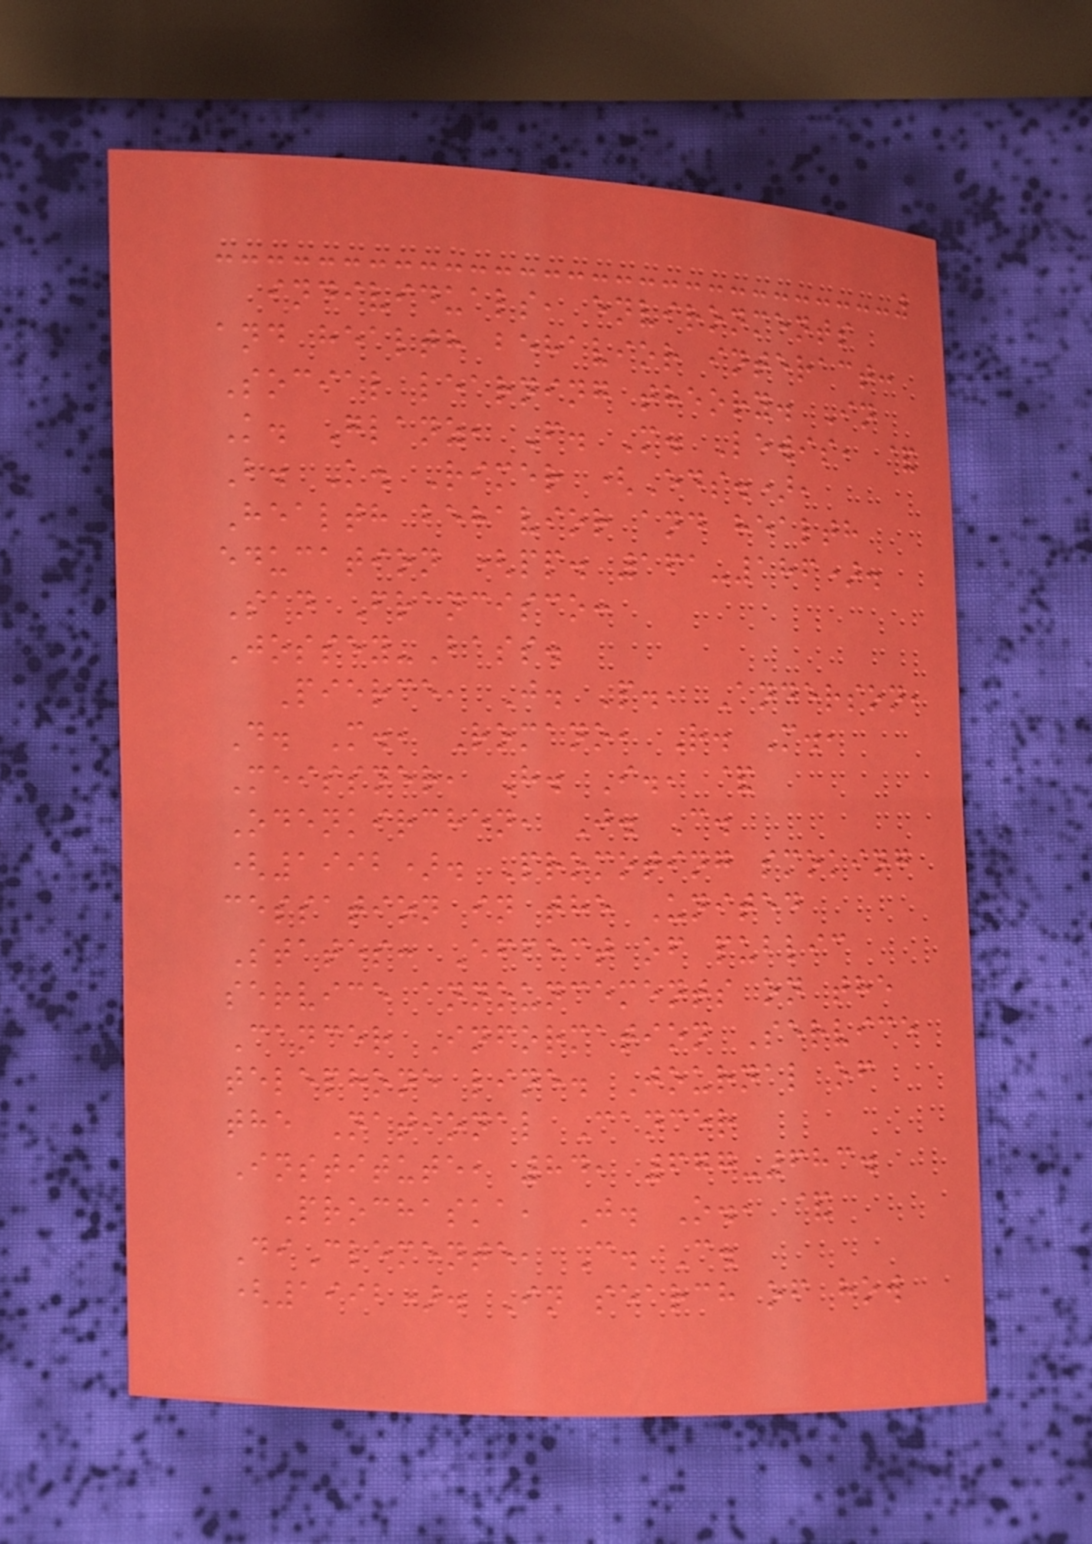individuals, environments
and health behavior interact:
Social learning theory. In
K. Glanz, F. M. Lewis, &
B. K. Rimer (Eds.),
Health behavior and health
education (pp. 161-186).
San Francisco:
Jossey-Bass.
Pierce, J. P., Anderson,
D. M., Romano, R. M.,
Meissner, H. I., &
Odenkirchen, J. C.
(1992). Promoting smoking
cessation in the United
States: Effect of public
service announcements on the
Cancer Information Service
telephone line. Journal of
the National Cancer
Institute, 84, 677-683.
Prochaska, J. O., &
DiClemente, C. C.
(1992). In search of how
